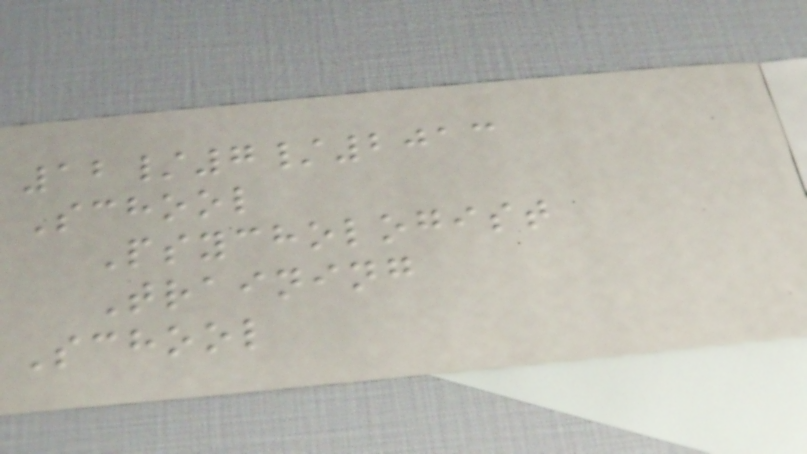12/7/2013
School
Psychologist
Training
School
